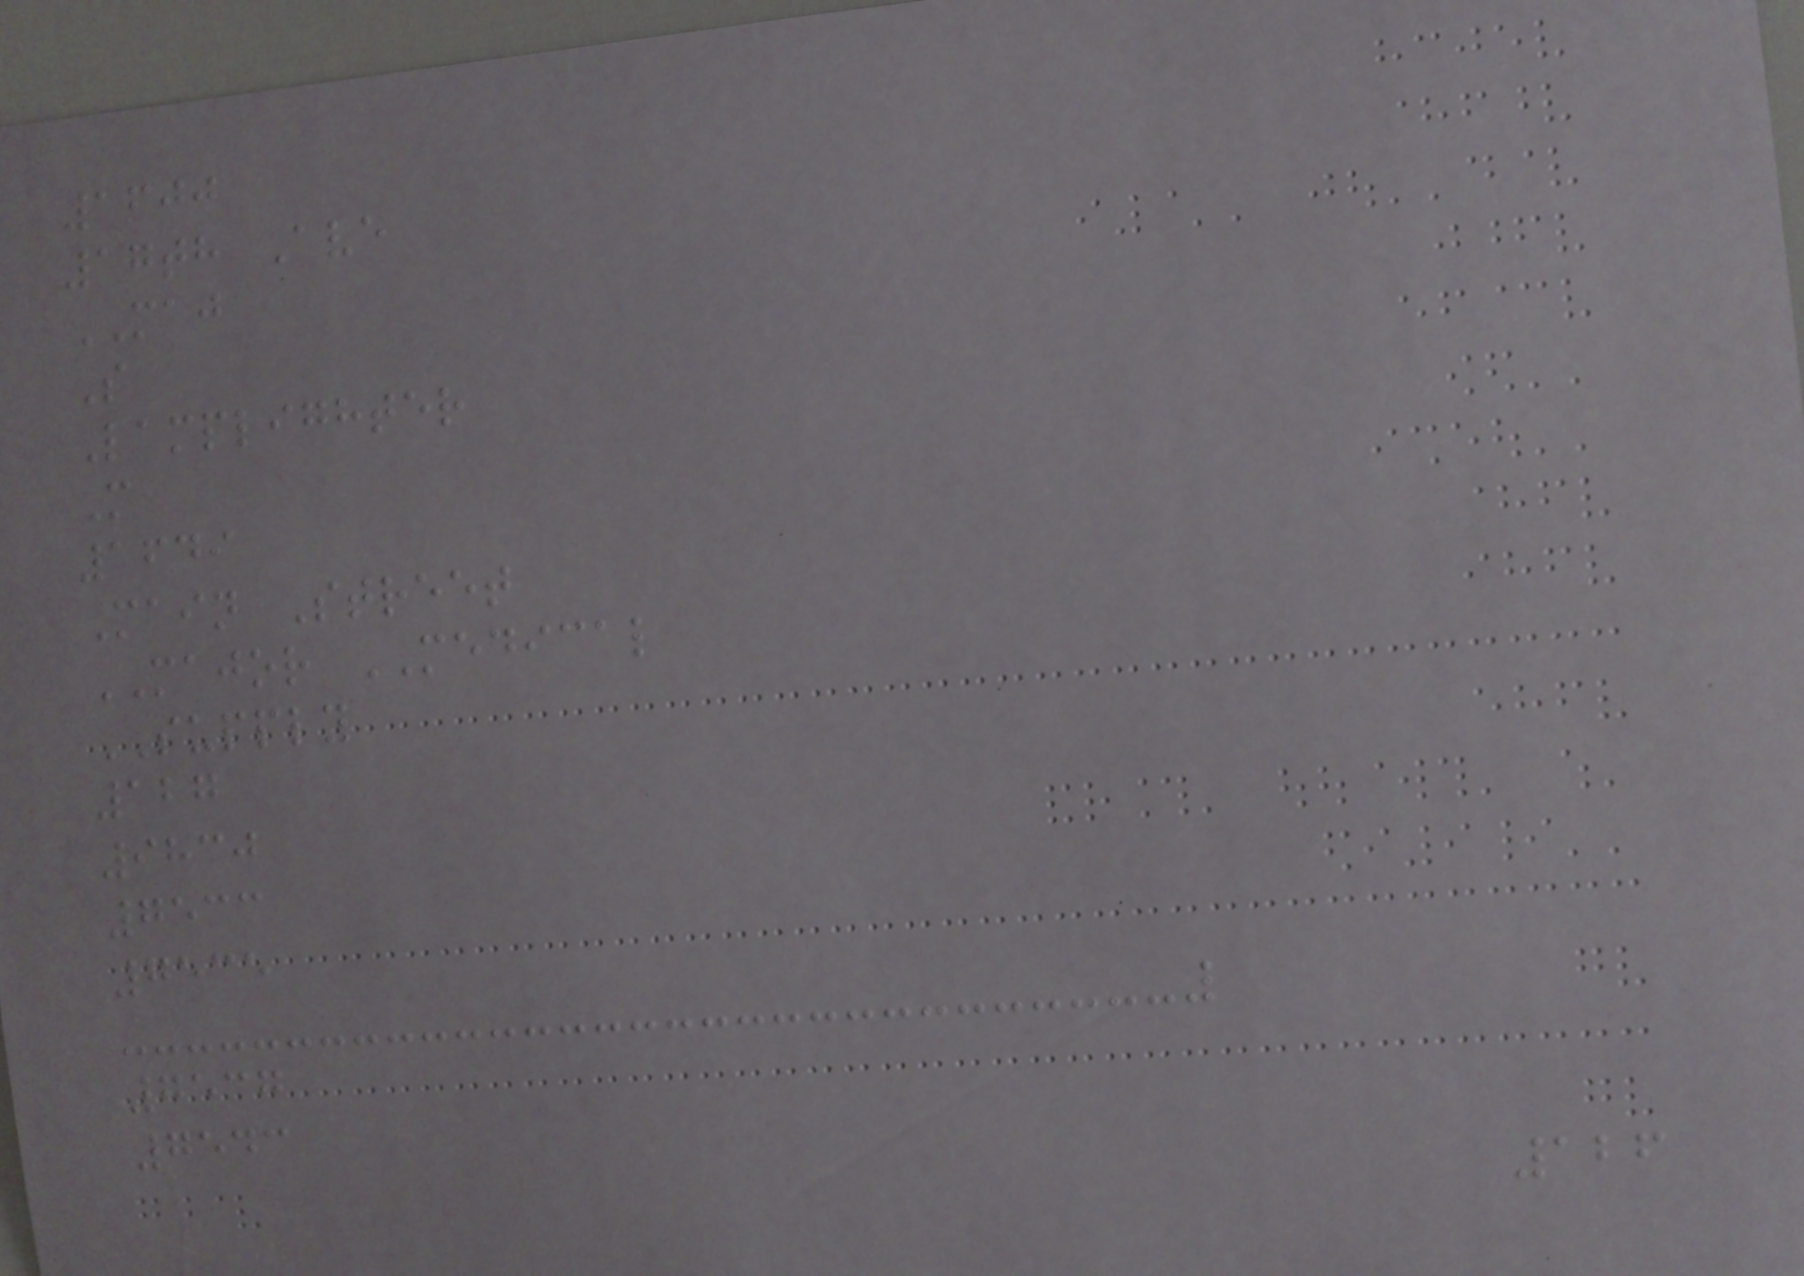1600
17th Ave
MAJ
S
Lamplighter
M
1649
Main Street
MAJOR MEDICAL
SUPPLY
127
9830
7533
7535
7537
7543
126
